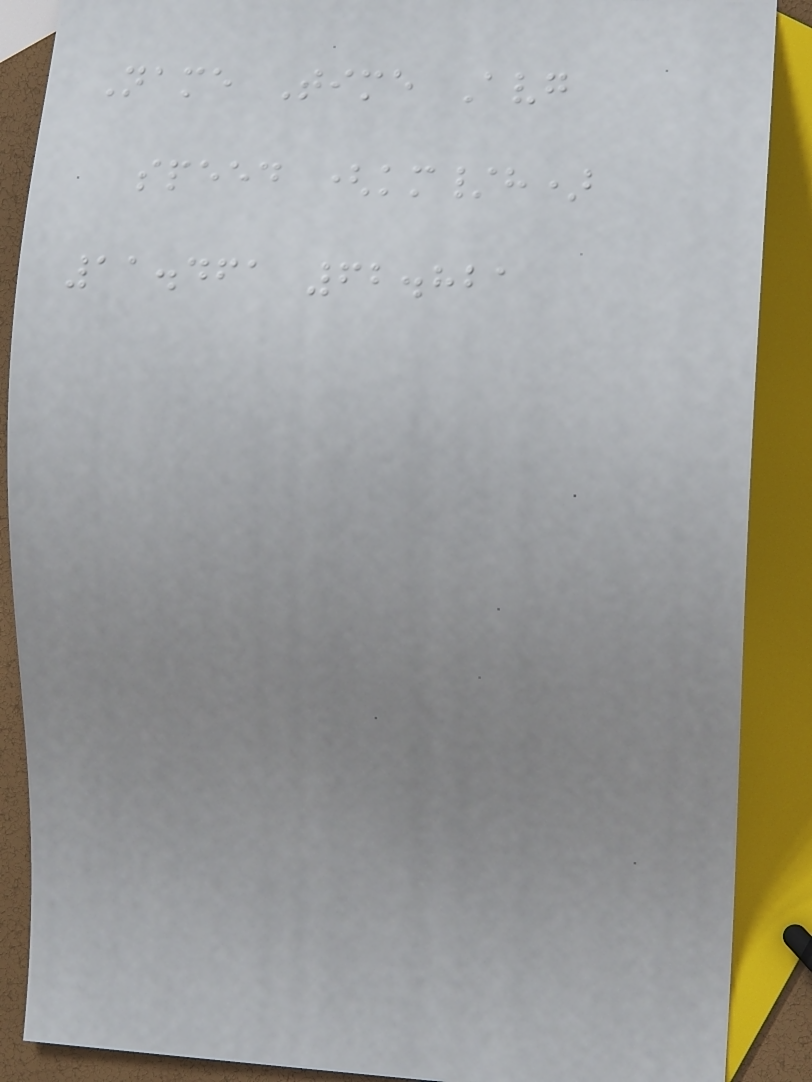Name Time Avg
speed (km/h)
11.461 62.821
